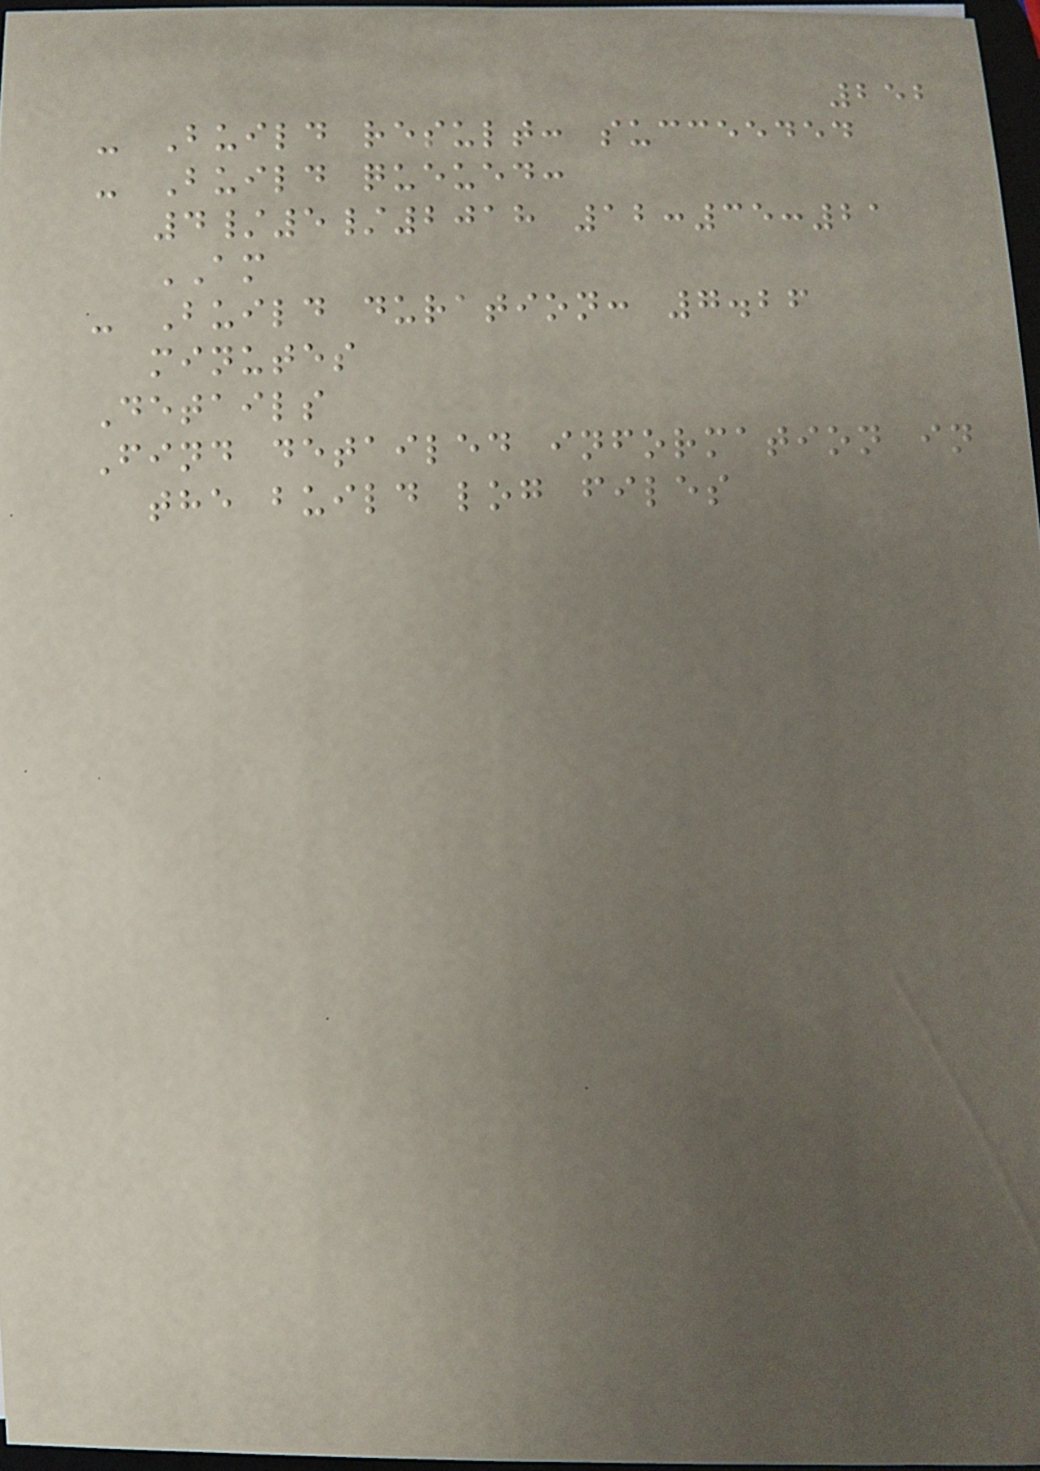252
- Build result: succeeded
- Build queued:
4/5/2018 12:35:21
AM
- Build duration: 7.26
minutes
Details
Find detailed information in
the build log files
